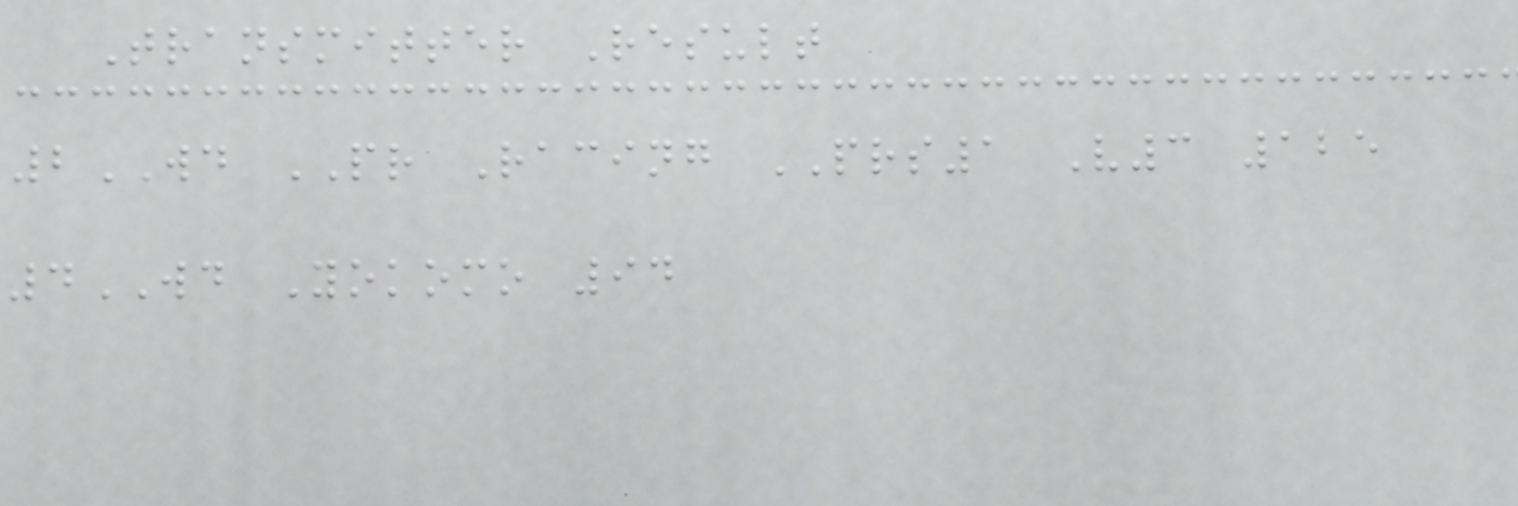Transmitter Result
2WD PR Racing PRS1 V3 125
4WD Yokomo 94
